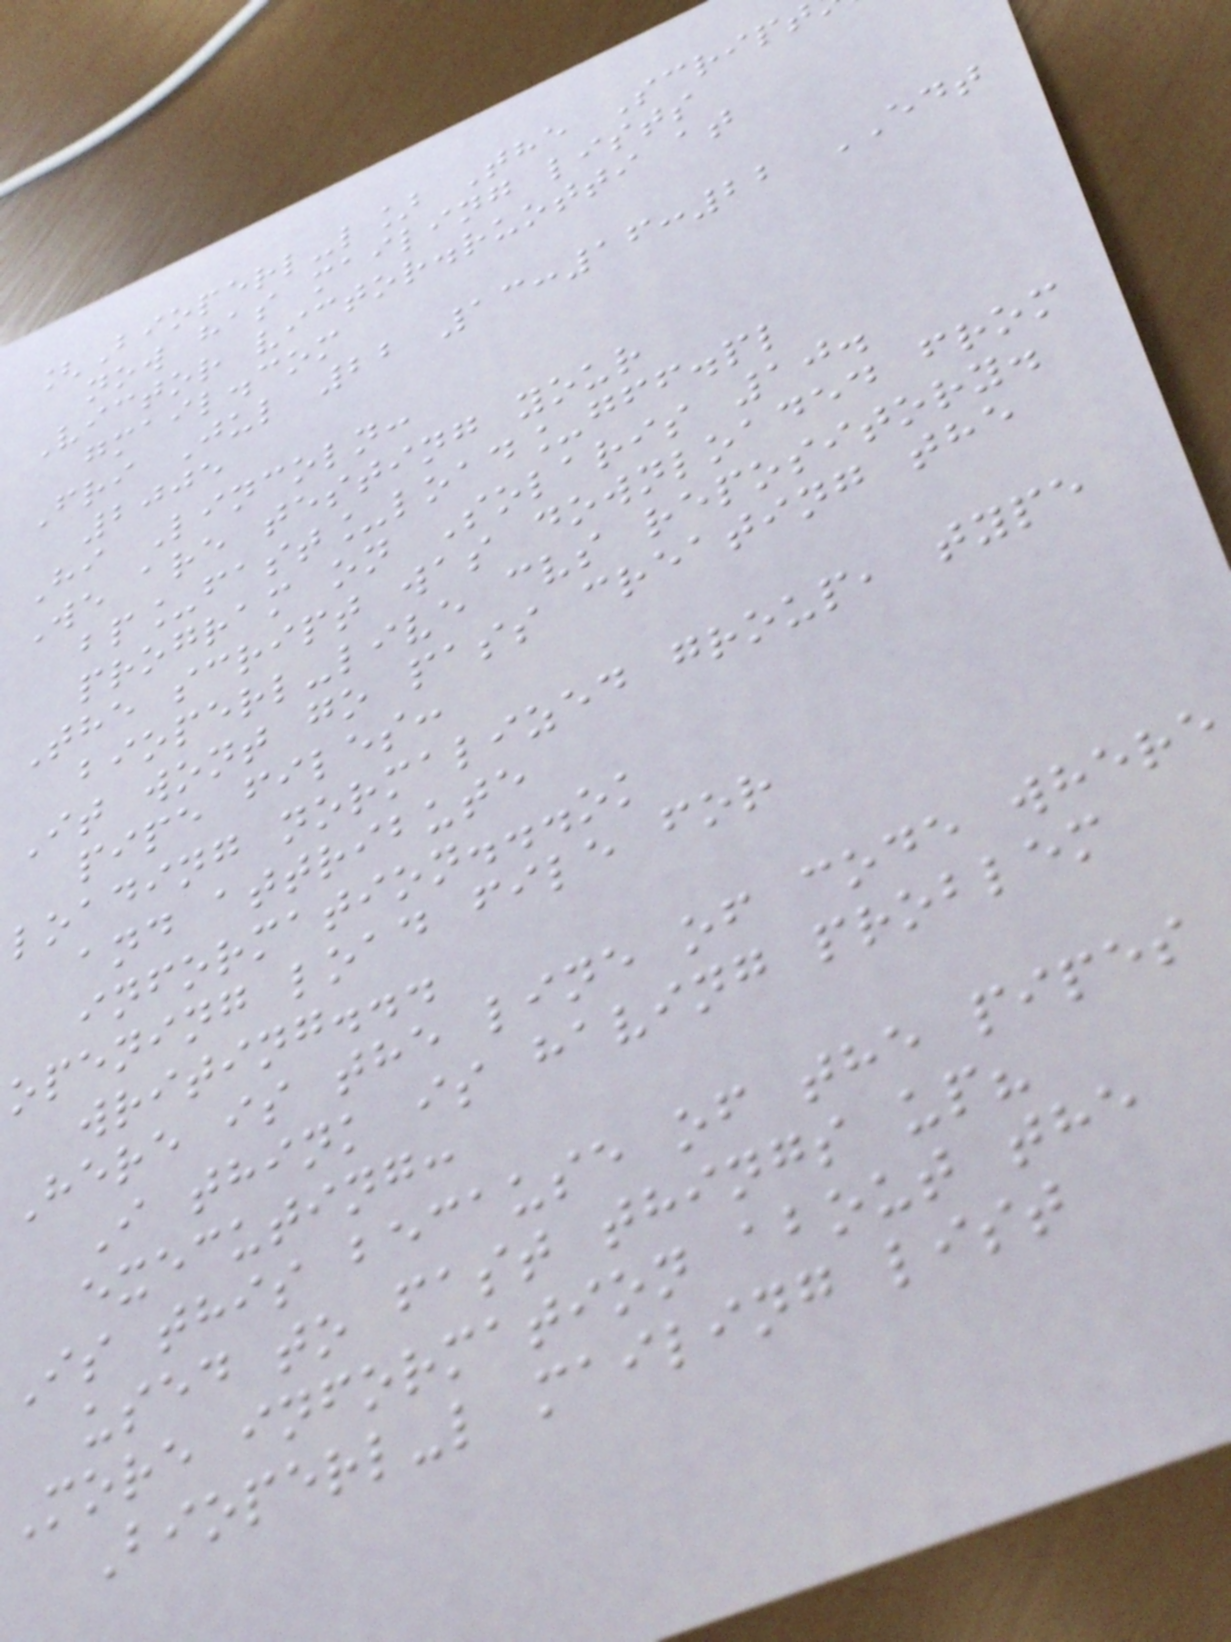[Bioperl-l] The Script
now has mailing lists
Victor victor.ruotti at
gmail.com
Fri Jul 22 13:16:22 EDT
2005
Hi Lincoln:
We are testing your
bp_fast_load_gff.pl
program on Solaris 10.
The script was downloaded from
bioperl-live cvs repository.
It wont go pass creating the
pipe files:
loading normalized group, type
and attribute
information...ok
opening load file for
writing...
Here is the line of code where
I think is having problem
executing:
Is this because of the pipes
used to fast things up?
More information about the
Bioperl-l mailing list
